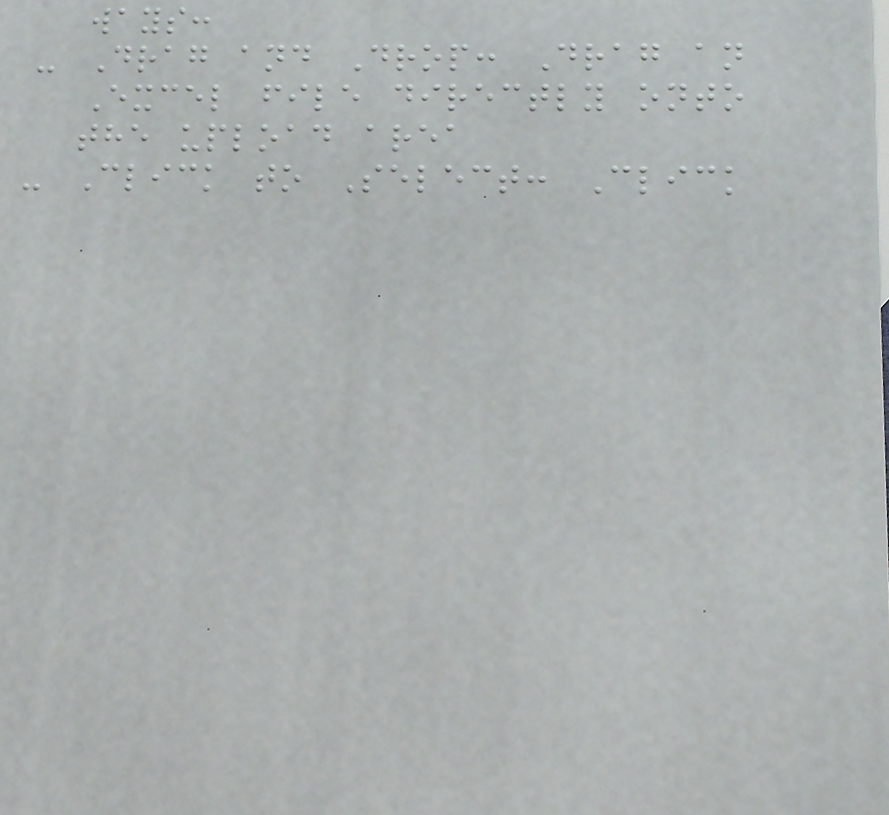ways:
- Drag and Drop: Drag an
Excel file directly onto
the upload area
- Click to Select: Click
